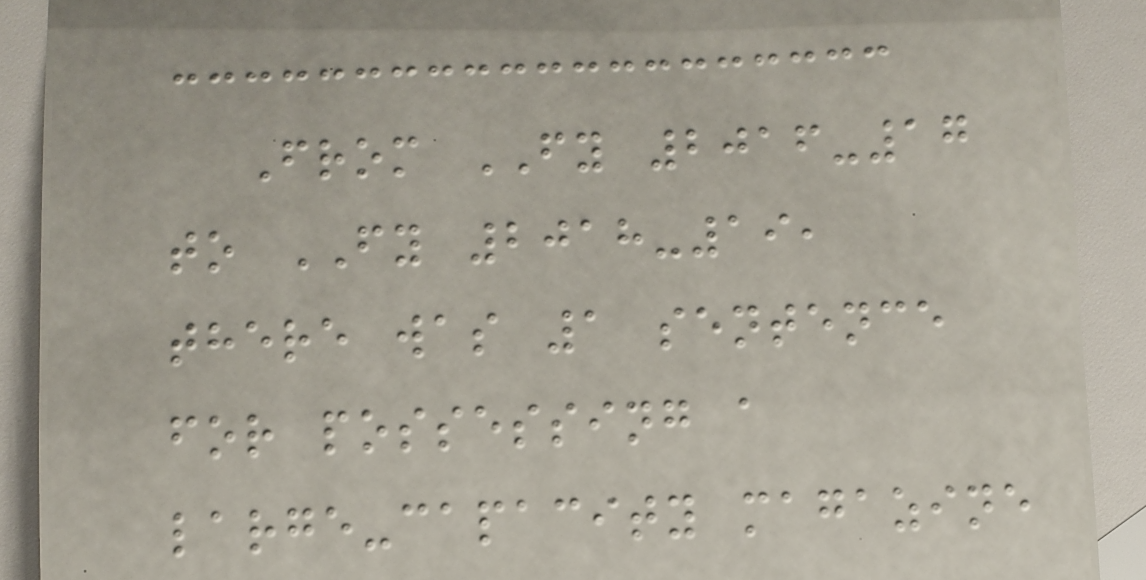From FY 2016-17
to FY 2018-19,
there was 1 sentence
for possessing a
large-capacity magazine
